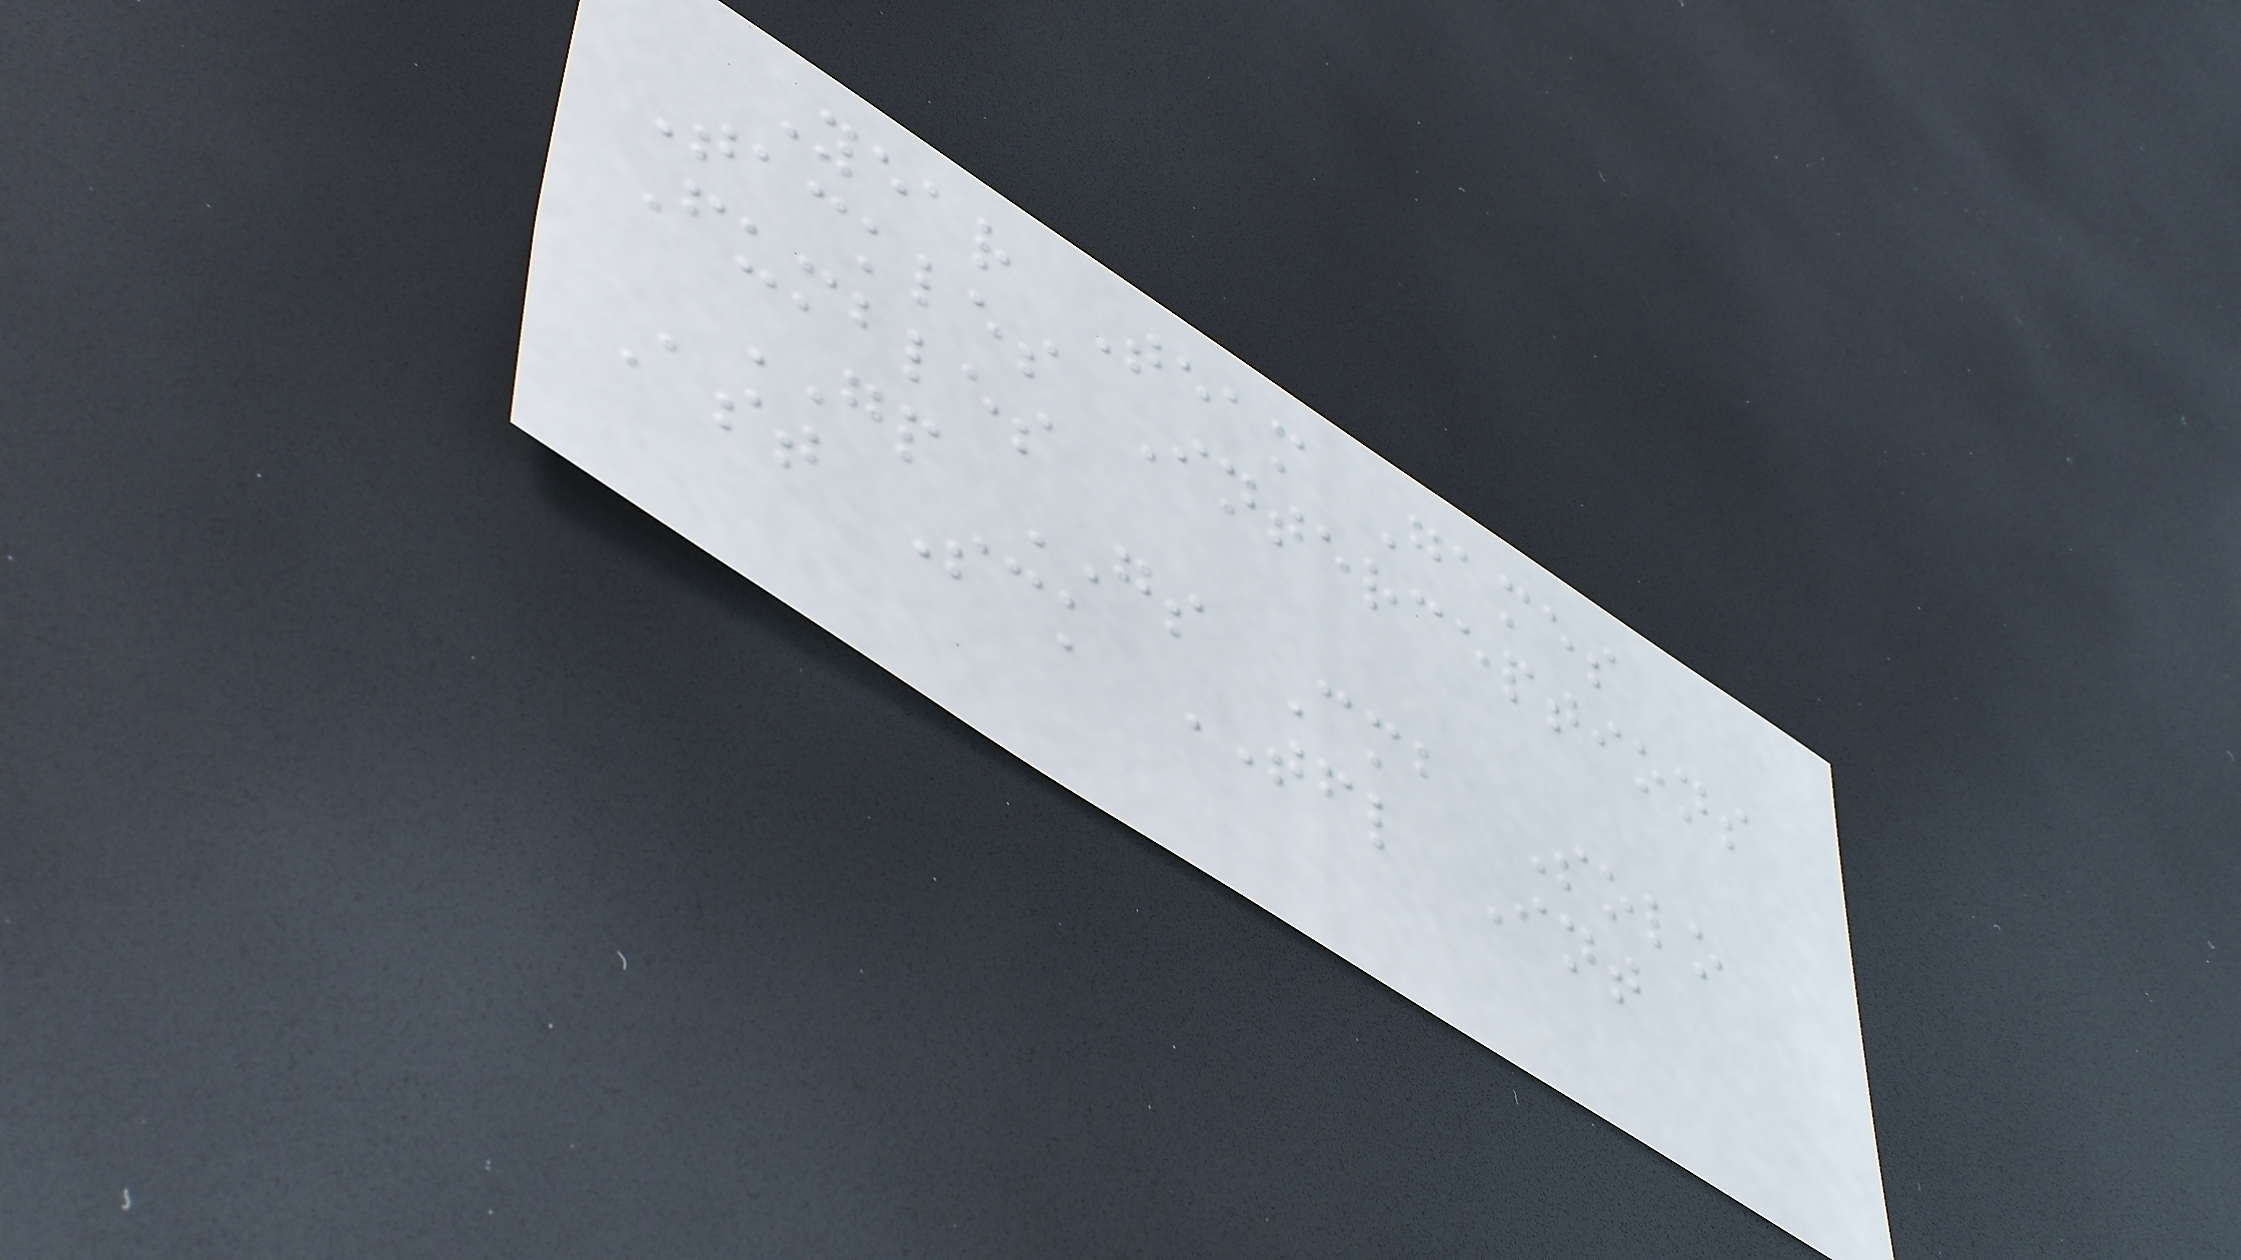Year Team Games
Tackles Interceptions
Fumbles
GP GS Cmb Solo
Ast Sck TFL Int
